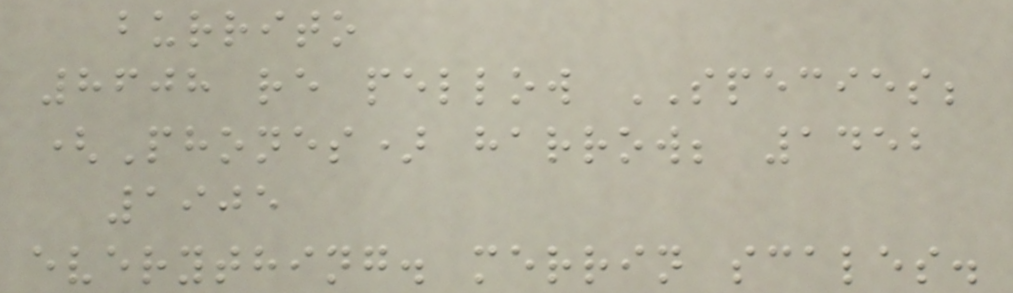burrito
8608 re pellow SPECIES;
(Phones) harrow; 1452
1905
everything. merrin scales.
